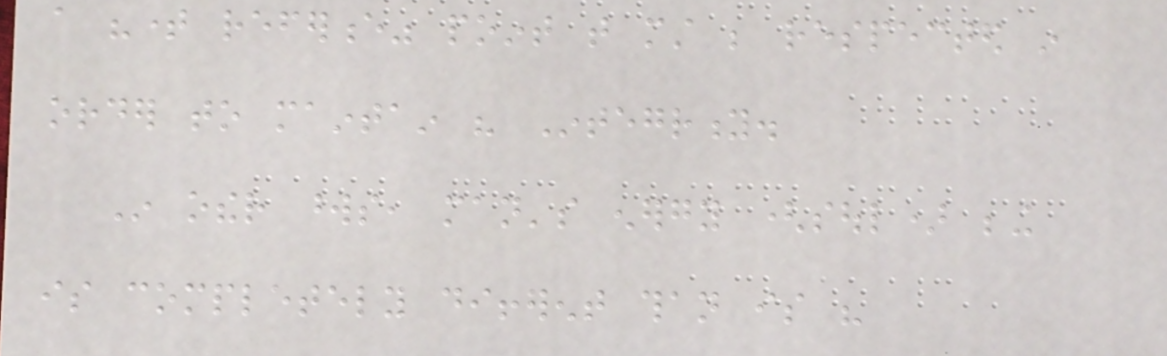a "time reference" point that must be respected in
order to maintain his Integrity.
In other words, man's energy (soul) being
is completely different than is his
